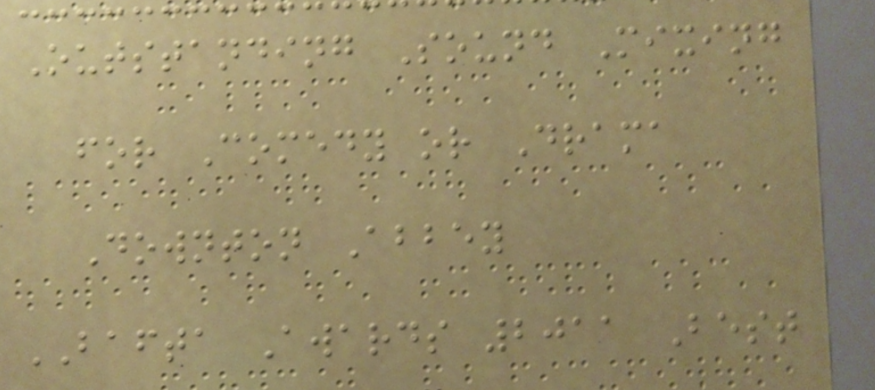Outstanding Sound Mixing
for Comedy or Drama
Downton Abbey
BAFTA Awards 2011 Best
